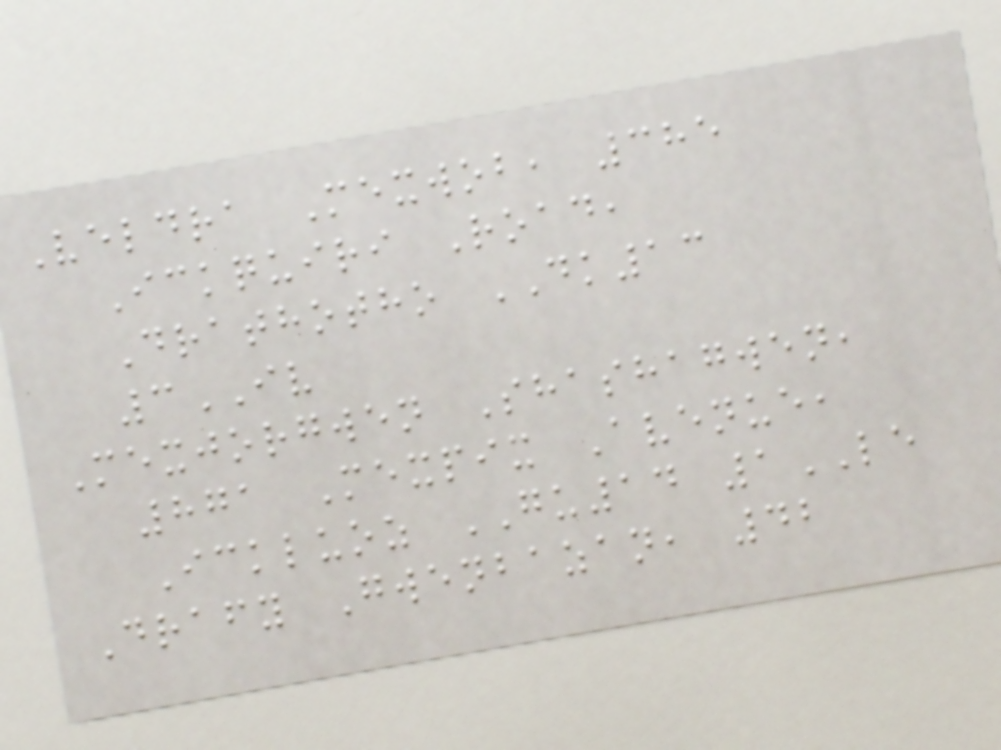Veldra Mexwob, 385
Ickquiri Road,
Drathotho DK13
3IV
Mexjorgwen Shashagwen,
871 Mexpix Avenue,
Ickluoz GU14 1LE
Drafy Gwenbazan, 42
